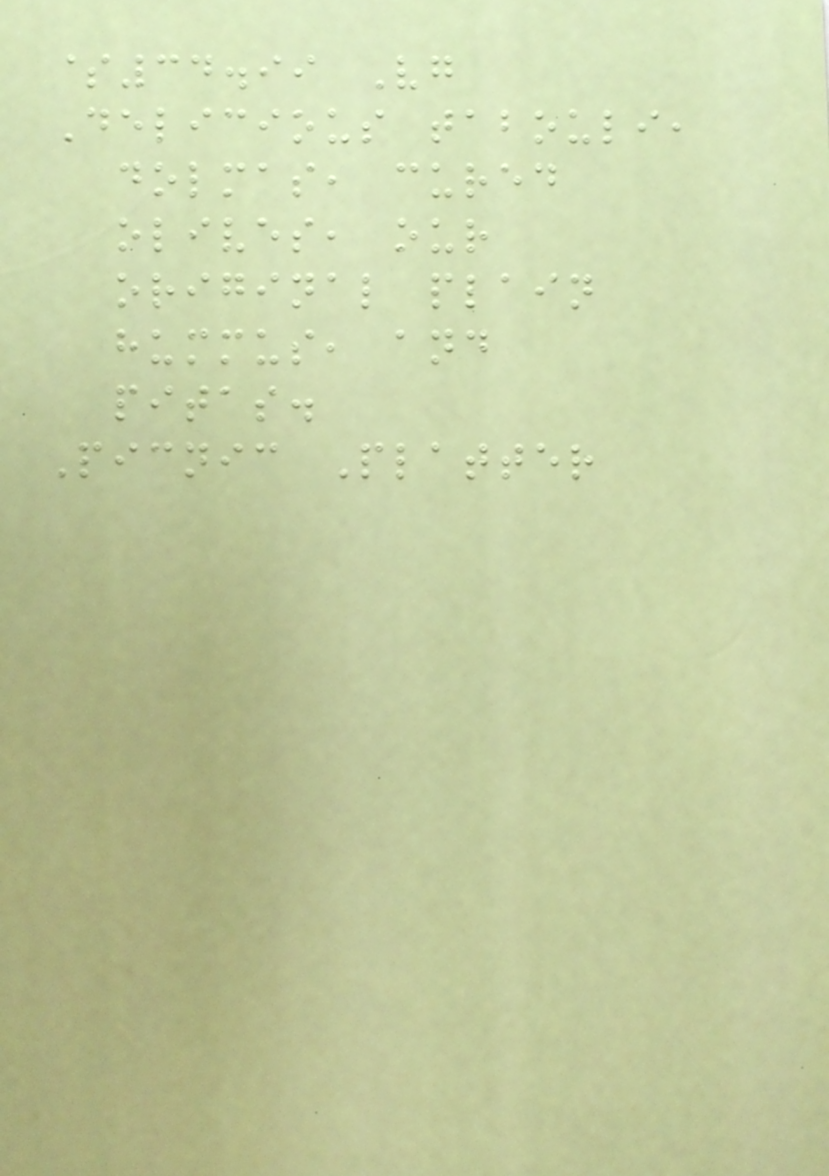$34.99 Vg
Delicious tabouli,
dolmas, cured
olives, our
original plain
hummus, and
pitas.
Picnic Platter
